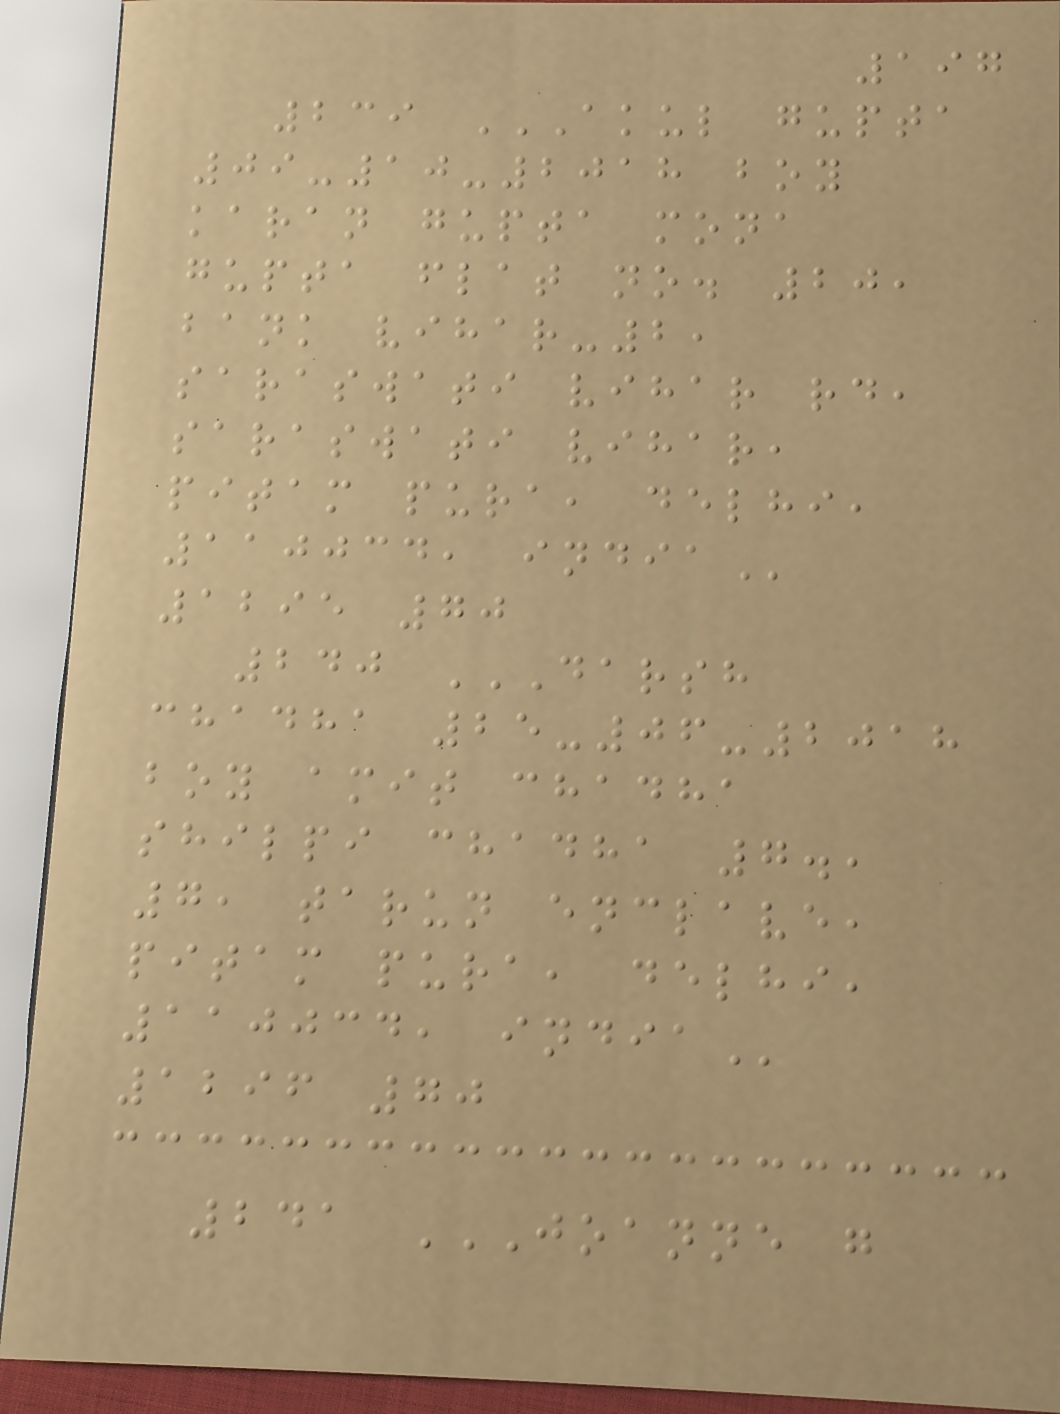197
239 AKUL GUPTA
09-10-2018 BOY
KARAN GUPTA MONA
GUPTA FLAT NO. 20,
BANK VIHAR-2,
SARASWATI VIHAR RD,
SARASWATI VIHAR,
PITAM PURA, DELHI,
110034, INDIA
1295 70
240 DARSH
CHADHA 25-06-2018
BOY AMIT CHADHA
SHILPI CHADHA 7.,
7, TARUN ENCLAVE,
PITAM PURA, DELHI,
110034, INDIA
1296 70
241 JOANNE G
